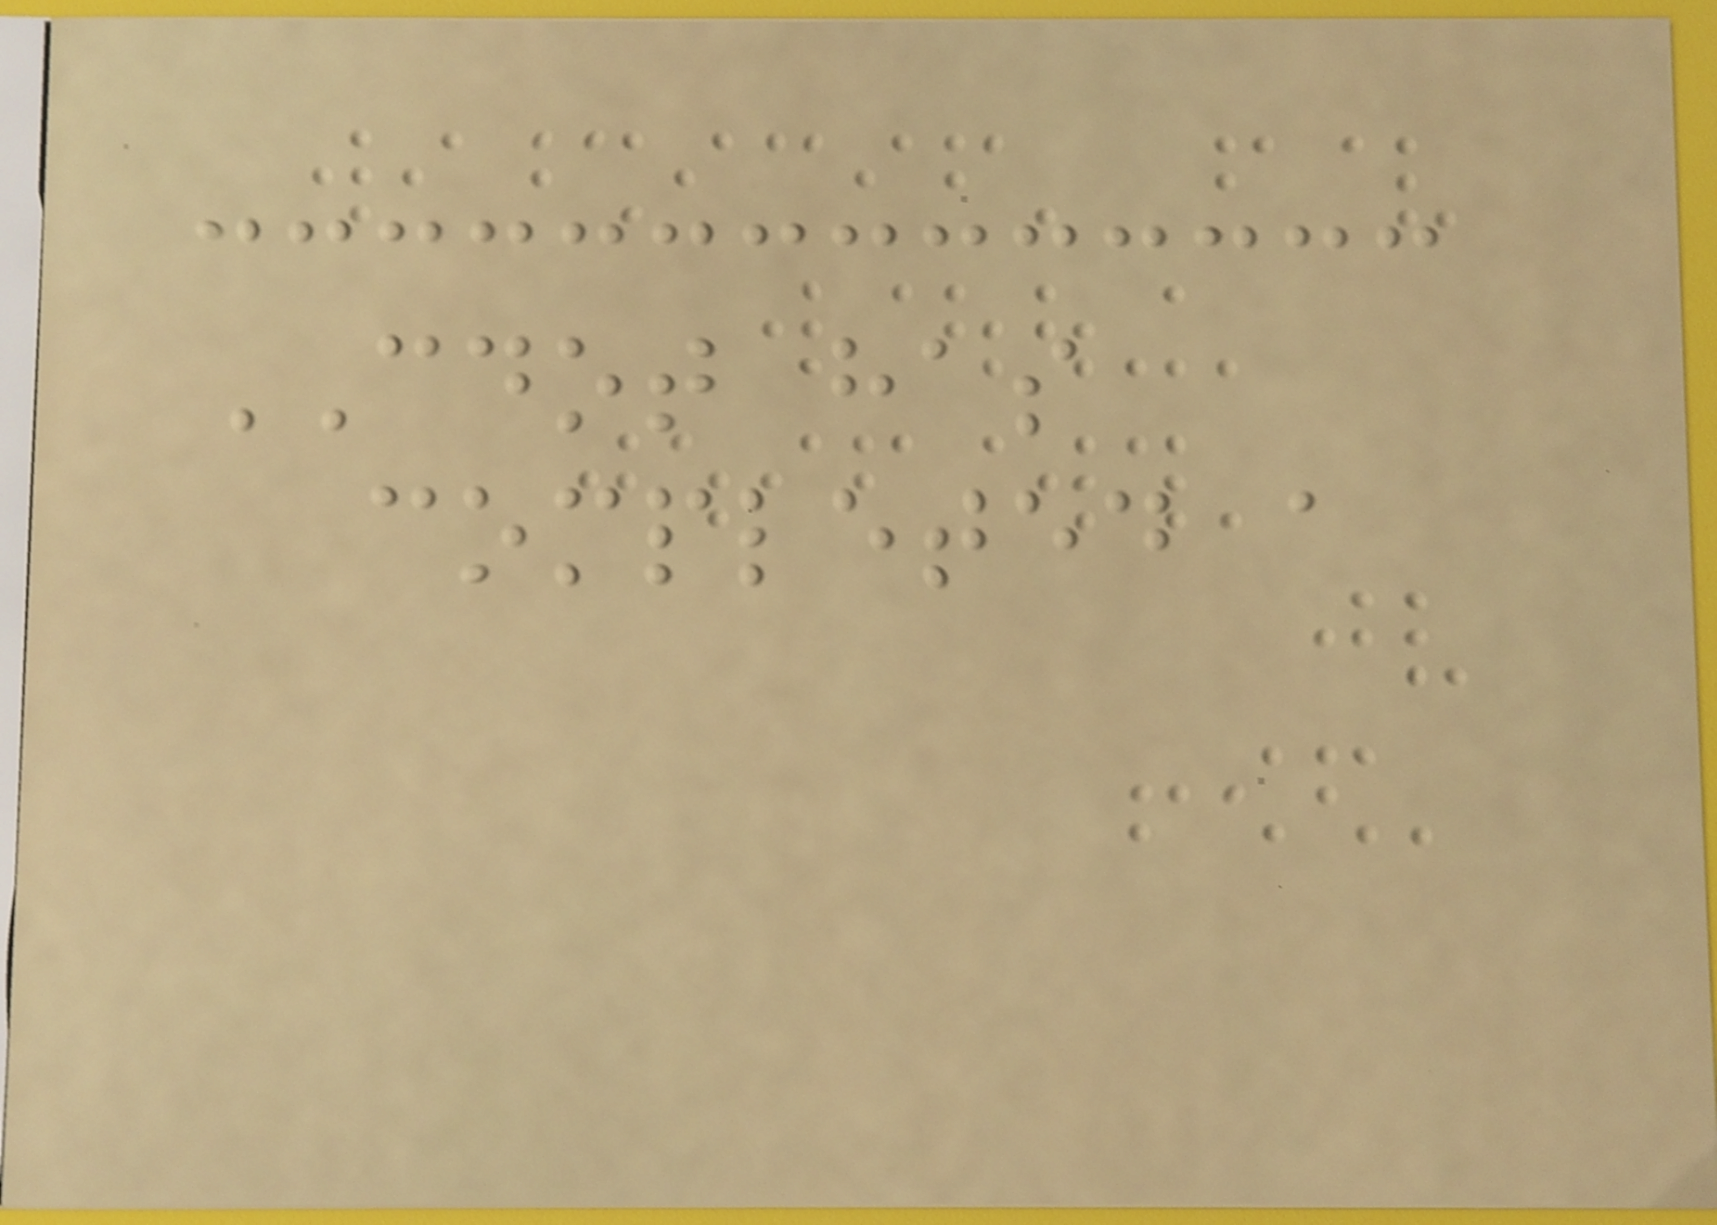CDOT has
completed a
